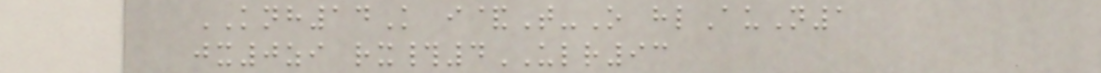KNH14K i&T-O hlAuN1
jx0zi rx#4ULR93
